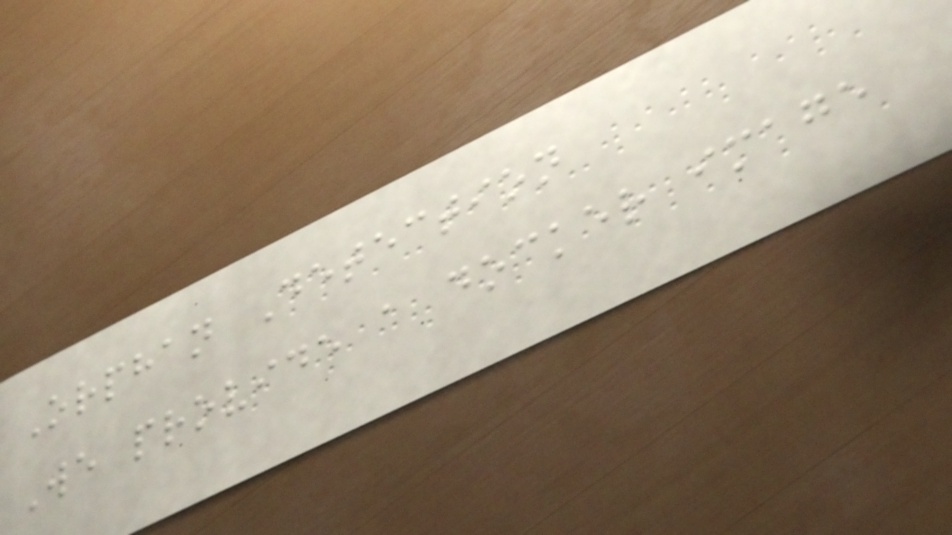Orphan Detection
We provide a docker image
